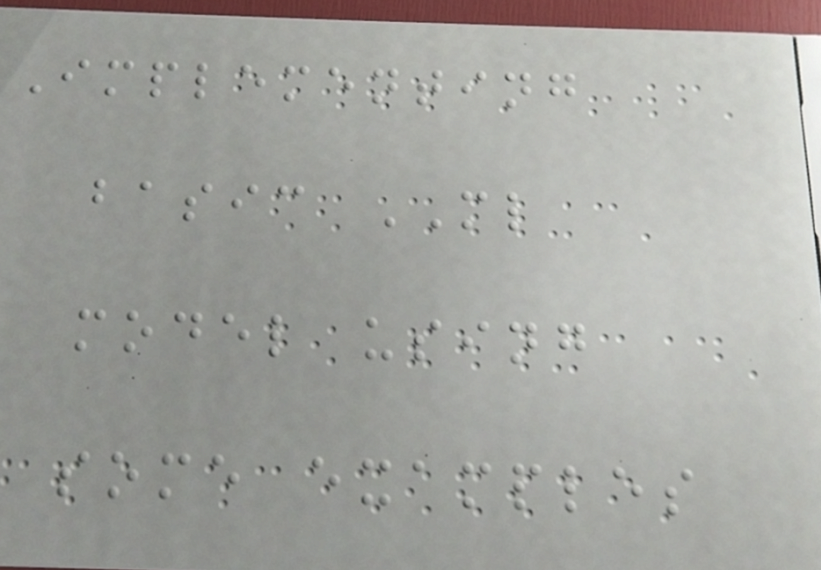Implementing
basic ML
model using
some examples
